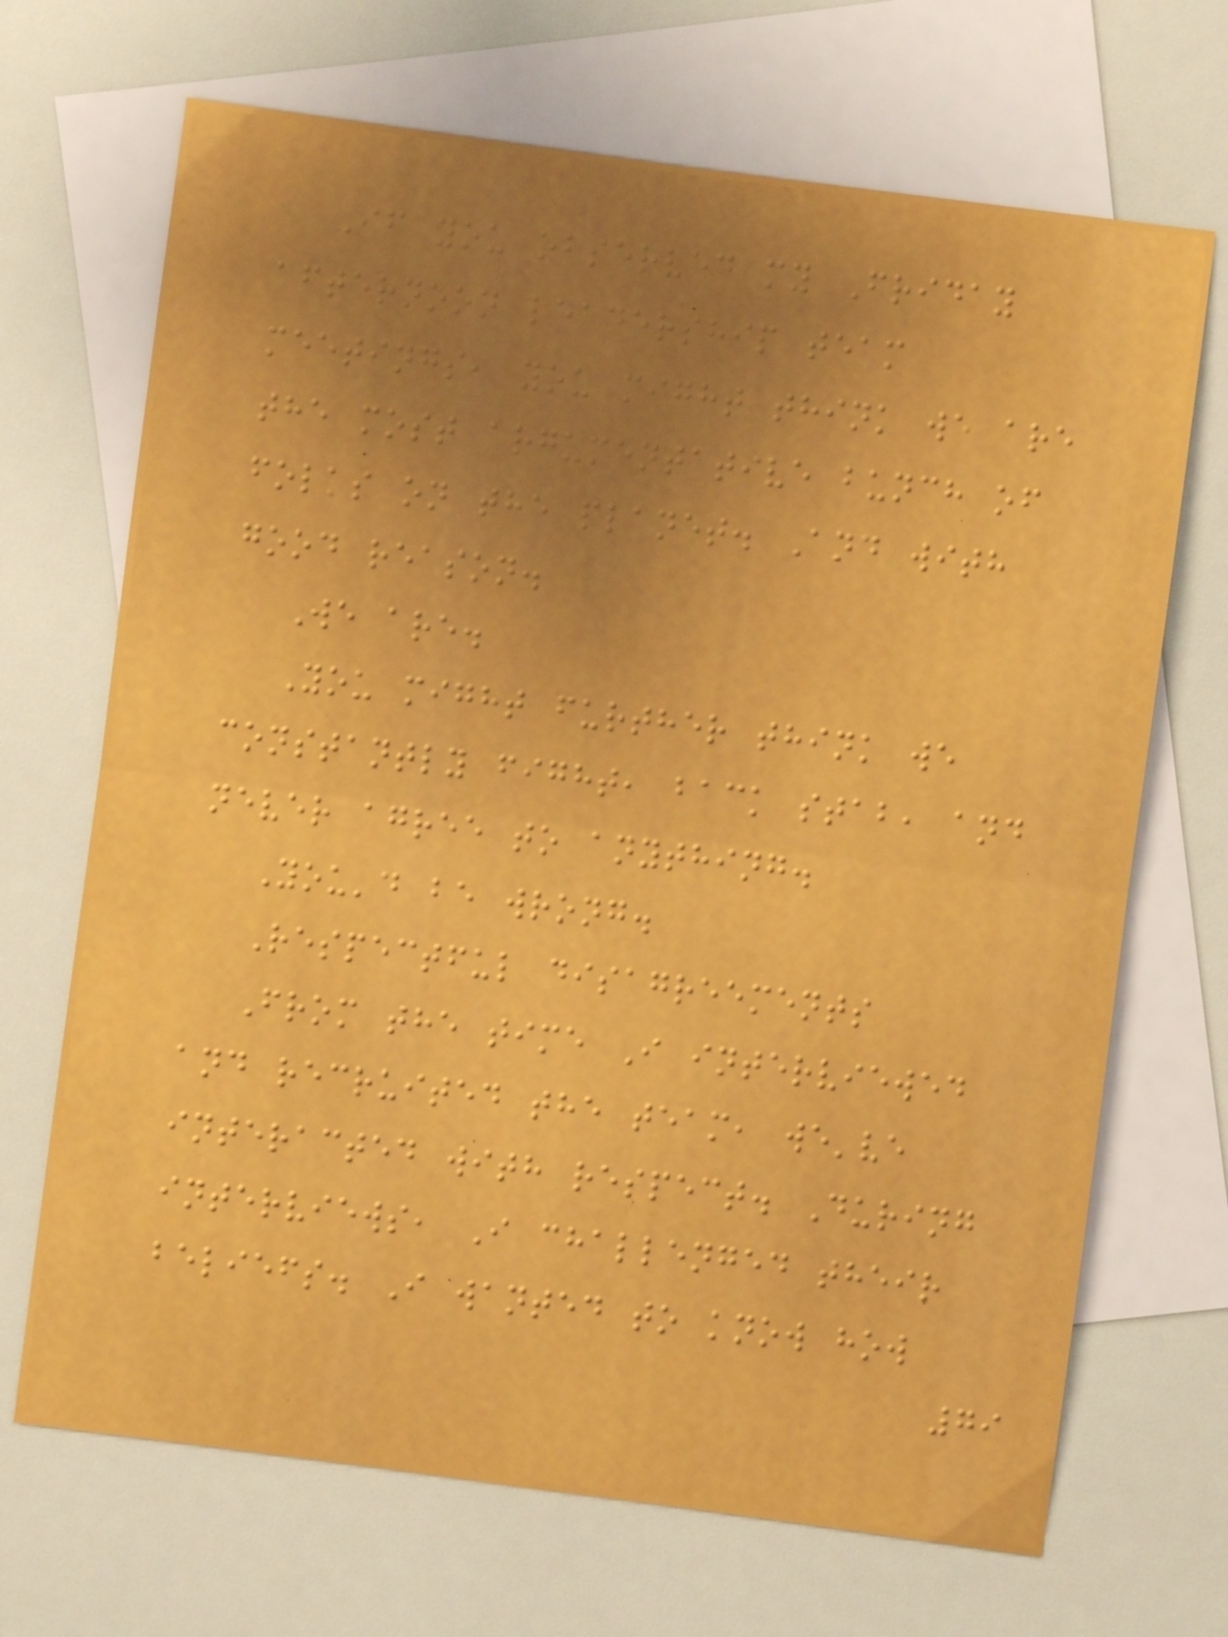If you observed my Friday
afternoon leadership team
meetings, you might think we are
the most argumentative bunch of
folks on the planet. And with
good reason.
We are.
You might further think we
constantly fight, back stab, and
never agree to anything.
You'd be wrong.
Respectful disagreements
From the time I interviewed
and recruited the team, we've
interacted with respect. During
interviews, I challenged their
beliefs. I wanted to know how
79
